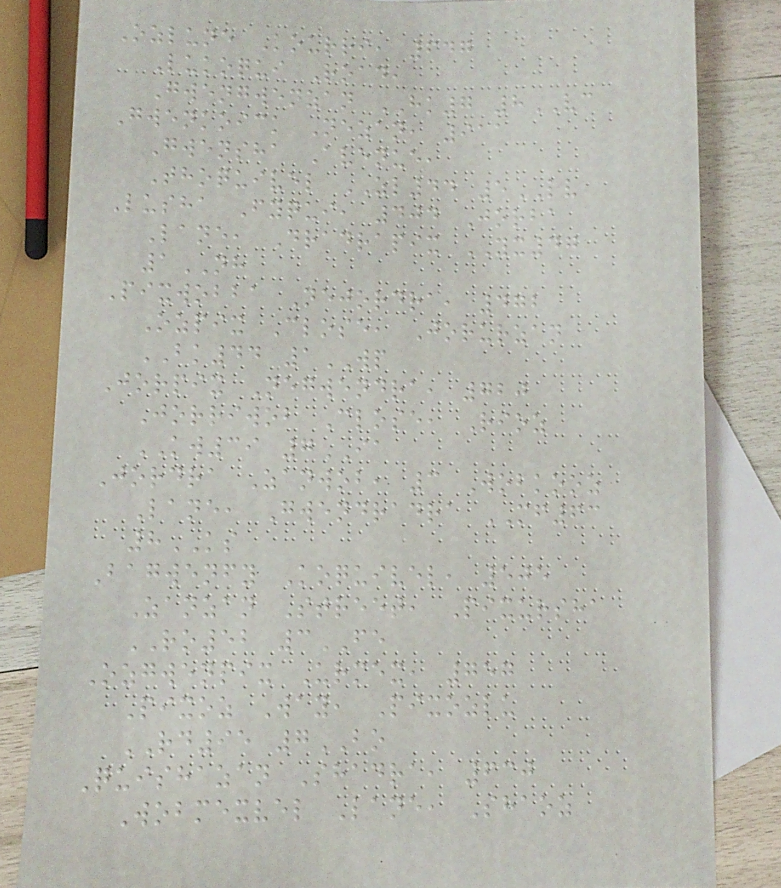Ozlune Kourri, 647
Lukoqui Road,
Gwengwenzan HK7 8VC
Gwenkoick Nezan, 911
Gwensha Avenue,
Thoquivel ZL44 5LV
Lusha Fyqui, 404 Jorba
Lane, Dradrapix YX47
1NH
Pixwobba Nejordra, 472
Ozpix Close, Jorurzan
BK44 1WP
Jorpix Negwendra, 720
Jorriwob Close, Rioz
KW39 7IA
Jordra Zanwob, 3 Wobkooz
Lane, Gwendradra MF63
8KS
Bagwenfy Koquivel, 505
Zanzan Street, Pixursha
RO52 3FE
Ozgwenpix Urmex, 757
Pixoz Way, Pixozlu
RD95 7BO
Quishazan Shadra, 630
Wobmexvel Lane, Shaoz
